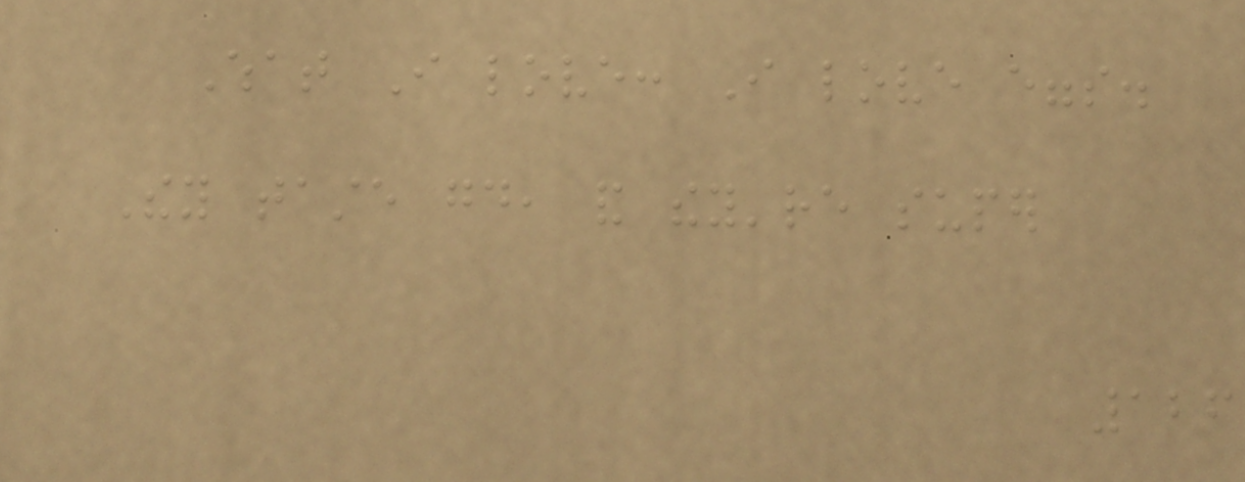What I love: I love eggs.
They taste good, and they're super
126
